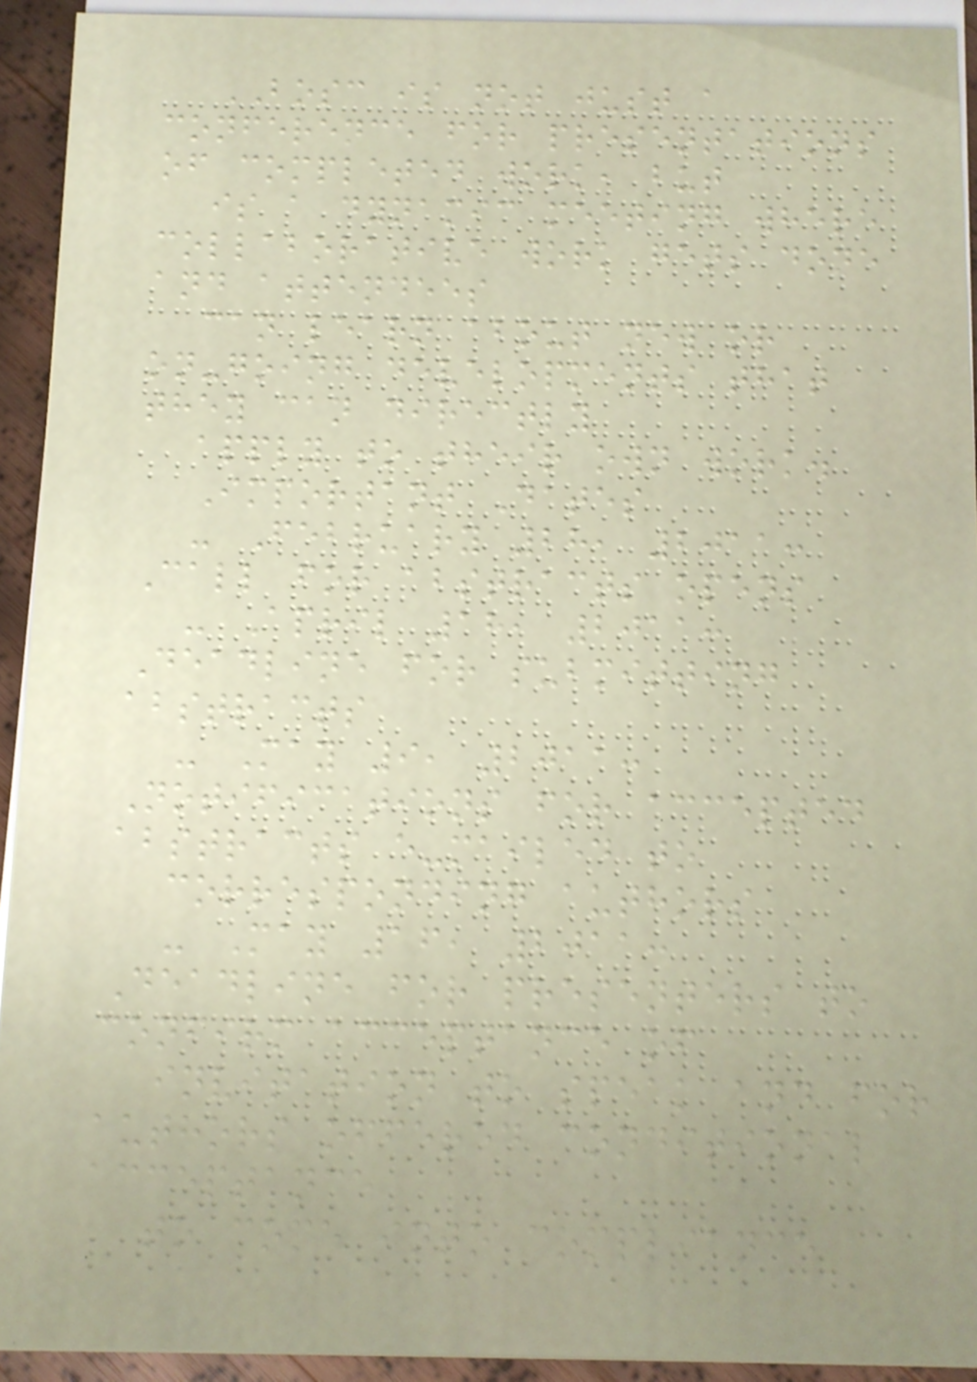BOSC is not just a
conference for presentations
of completed work, but
is a dynamic meeting where
collaborative work gets done
and attendees
can learn about new or
on-going developments that
they can directly
apply to their own work.
Important Dates
- February 28, 2011:
Call for abstracts opens
- April 18, 2011:
Deadline for submitting
abstracts
- May 9, 2011:
Notifications for accepted
abstracts e-mailed to
corresponding authors
- May 16, 2011:
Deadline for presenters to
confirm acceptance of
invitation to speak and for
authors offered conditional
acceptance
to come into compliance
